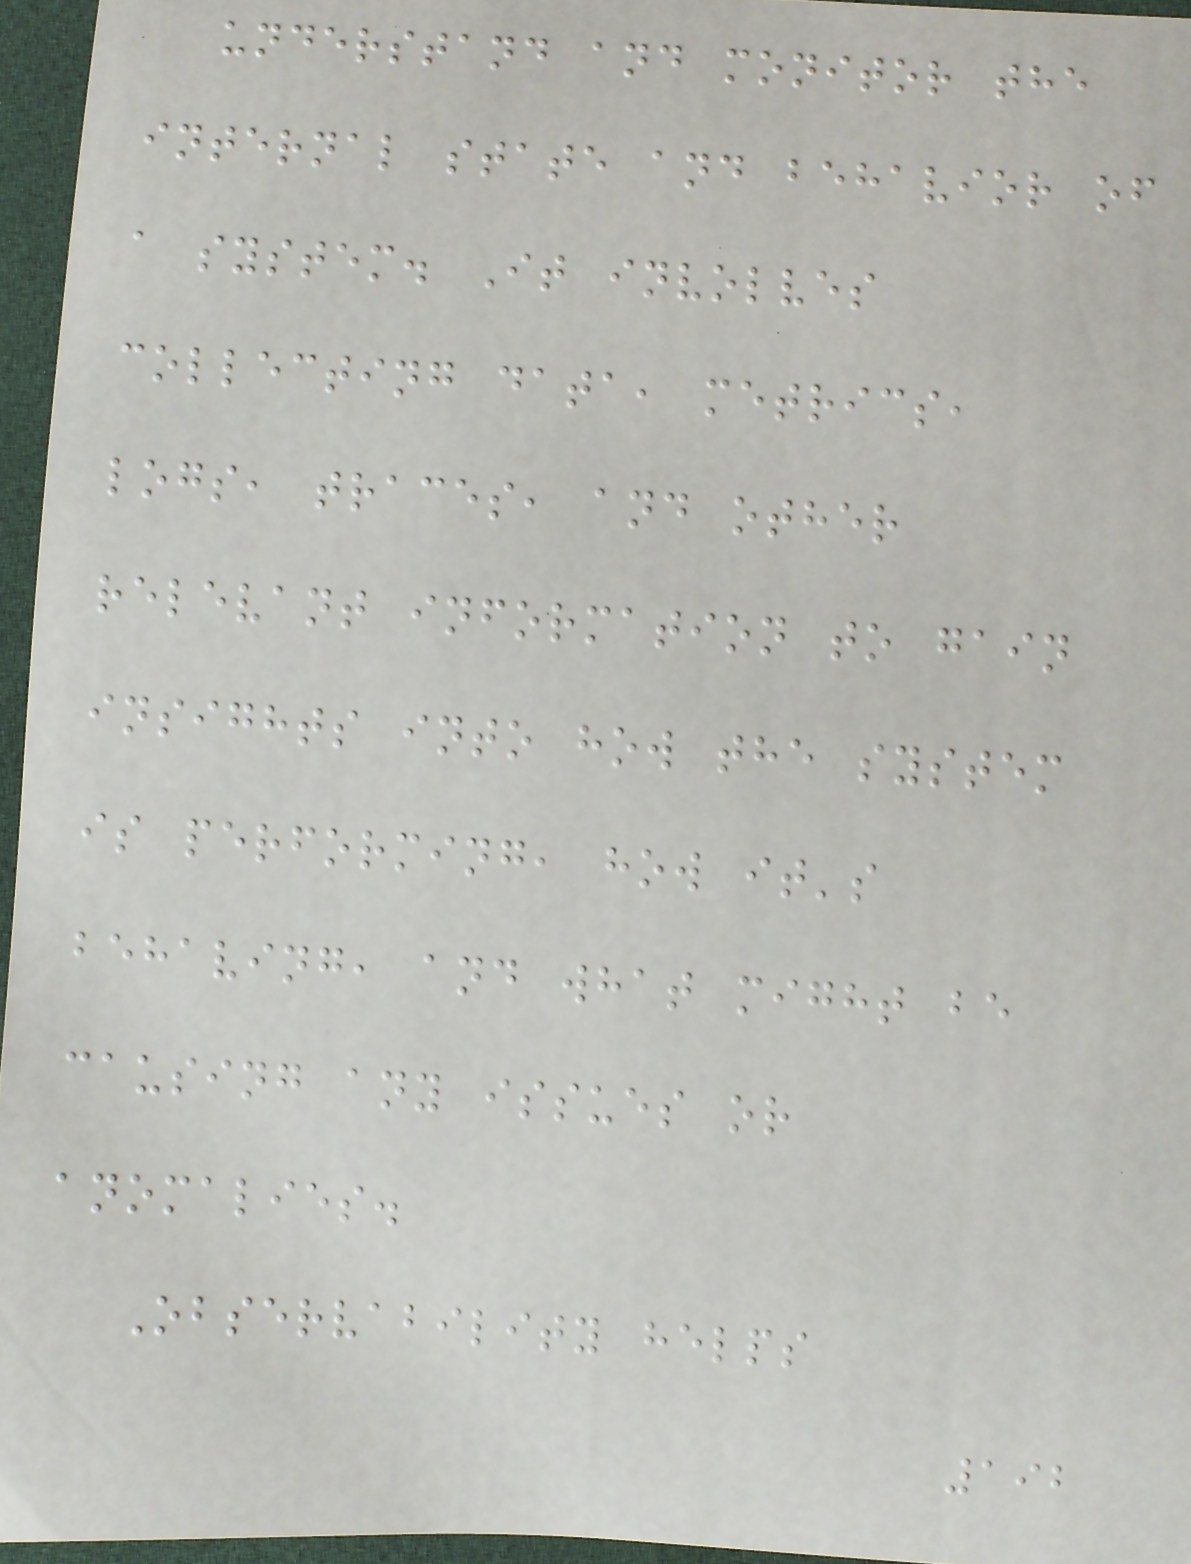understand and monitor the
internal state and behavior of
a system. It involves
collecting data, metrics,
logs, traces, and other
relevant information to gain
insights into how the system
is performing, how it's
behaving, and what might be
causing any issues or
anomalies.
Observability helps
192
